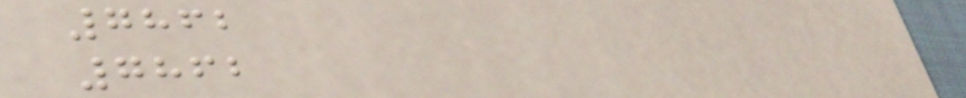7862
7862
